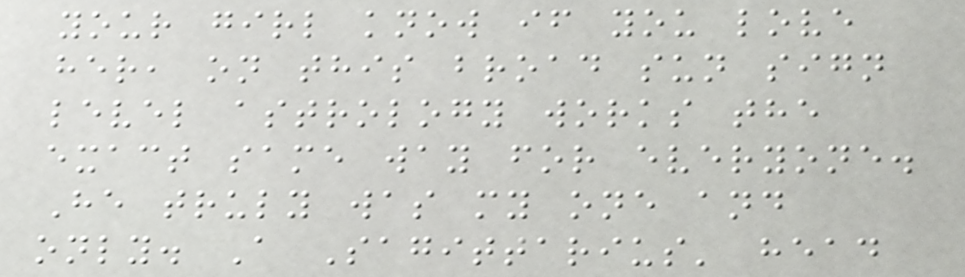your girl know if you love
her, on this broad sun sign
level astrology works the
exact same way for everyone.
He truly was my one and
only. A Sagittarius' head
